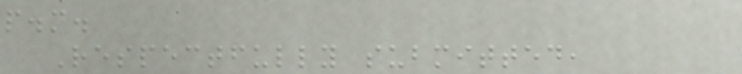p.m.
Respectfully submitted,
